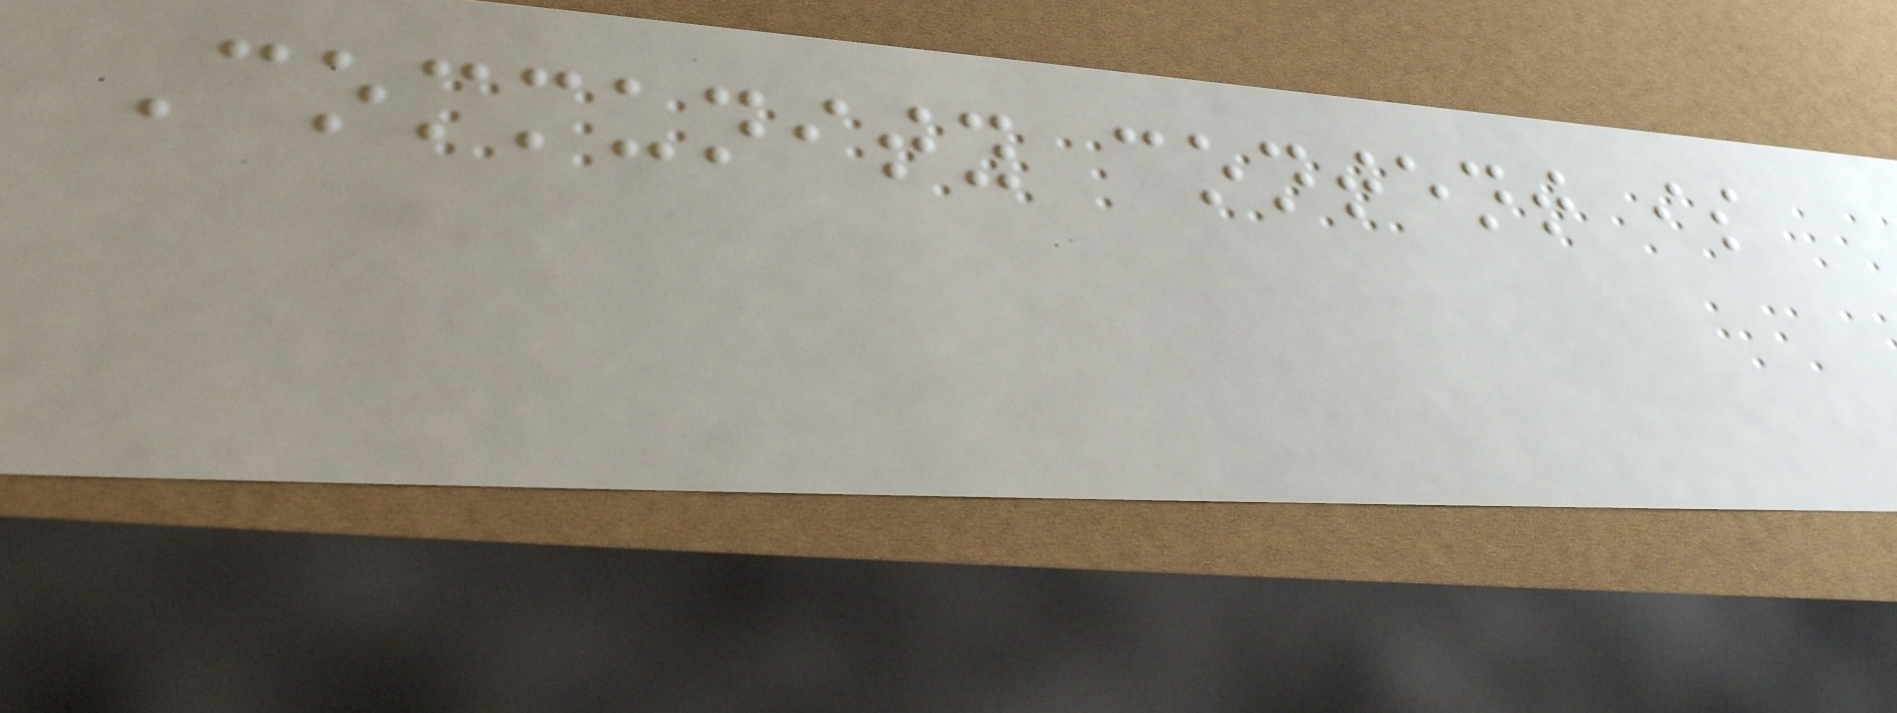Community content is
